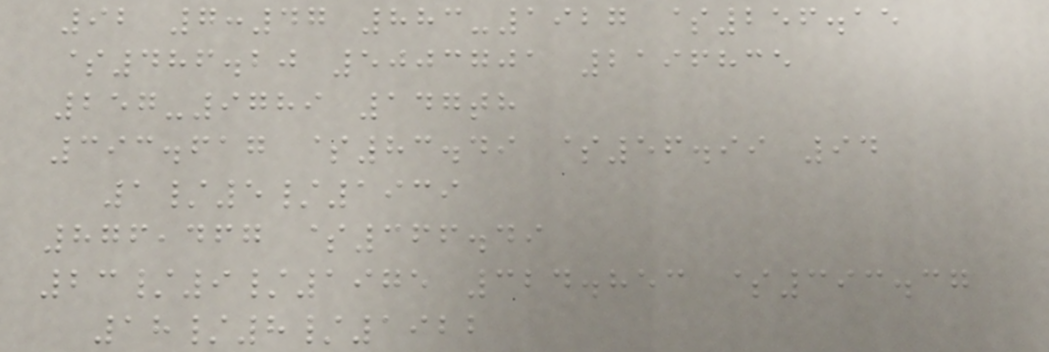92 7:47 883-1927 $256.15
$486.20 5003701 2196835
257-9789 147th
393.617 $83.49 $56.99 94
1/5/1939
876,467 $366.49
23/9/1975 324.853 $393.37
18/8/1922
